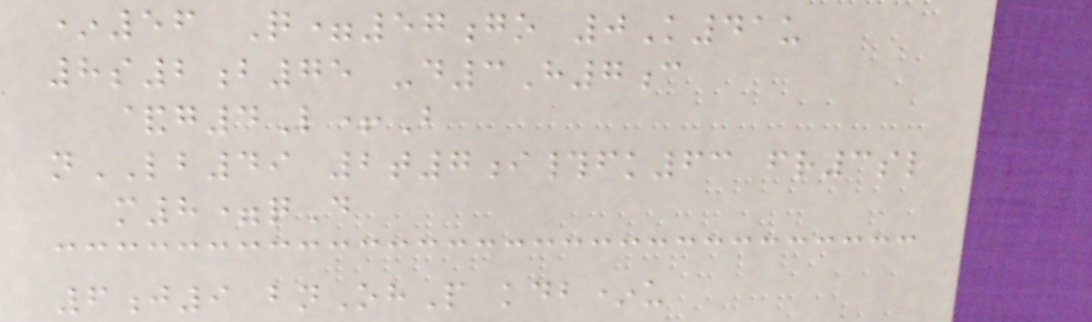*56 Q=57go 0K41u
8s2b75 -d3H7c
&g4L+B
nLB49 2t7i#fk63 fr3sl
m8=qD
6j9 bnOhP kdb*u
